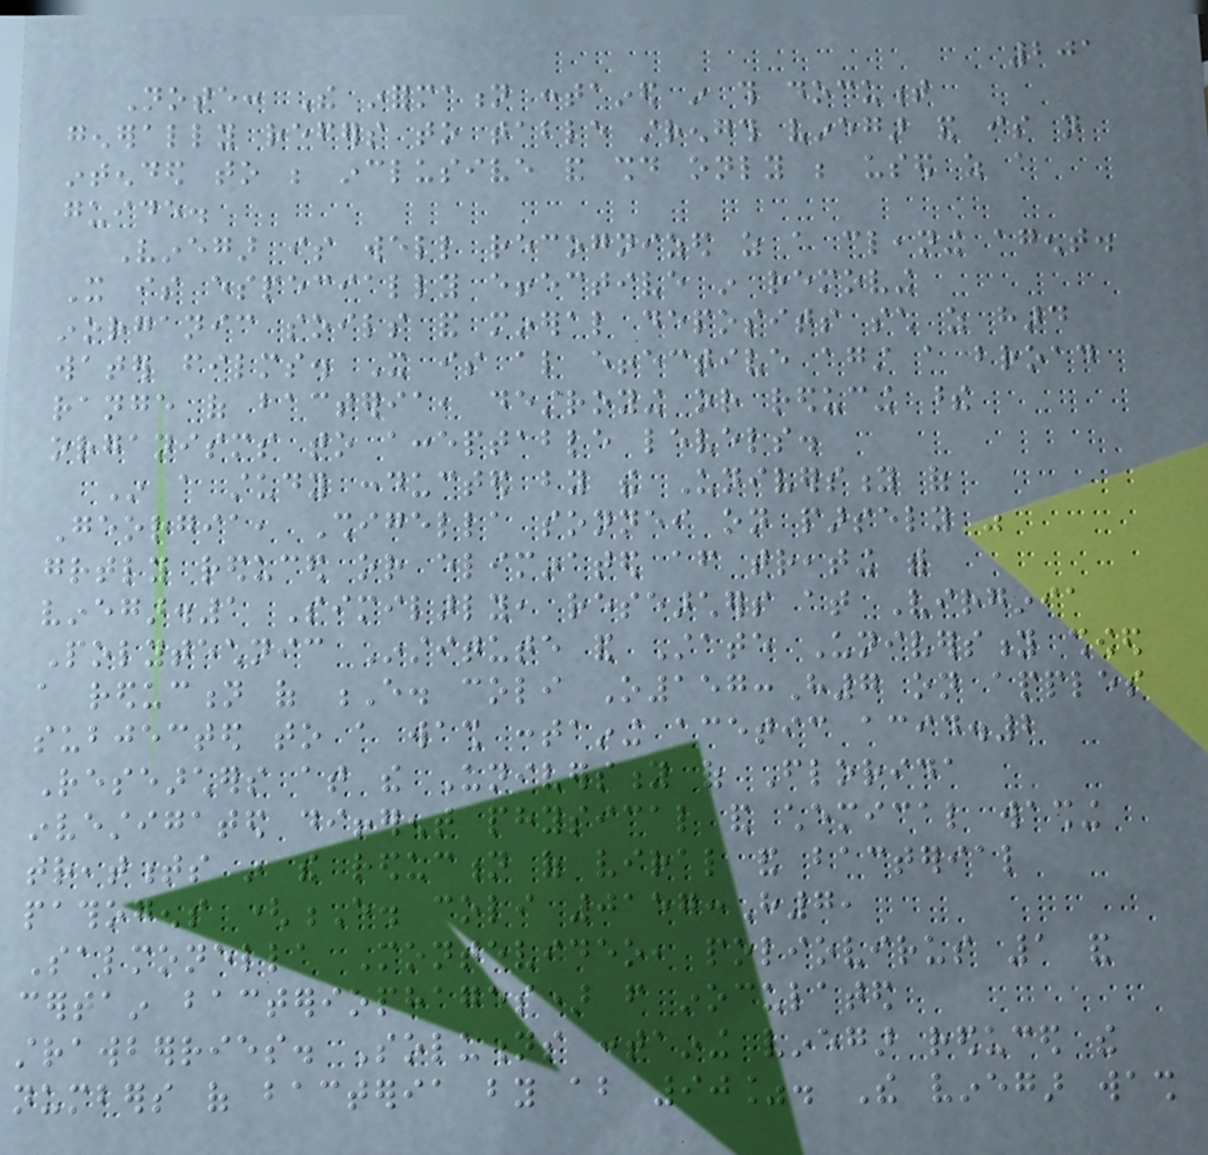201
Note: The information contained in this document
generally refers to table strength vinegar and is not
intended to be inclusive and should only be used as a
guide.
Vinegar is well recognized as a cleaning agent.
It is especially effective in removing
inorganic soils and mineral deposits such as hard
water films. It is also effective against a broad
range of bacteria, destroying or reducing these
organisms to acceptable levels.
In a study conducted by the University of
Georgia, Shigella sonnei on parsely was
greatly reduced or eliminated after treating with
vinegar.1 Similarly, researchers at Virginia
Polytechnic Institute and State University showed
a reduction of E. coli O157:H7 on apples
subjected to a wash containing acetic acid.2
Researchers at the University of Florida
investigated different physical and chemical washing
treatments in the reduction of viral and bacterial
pathogens (E. coli 0157:H7,
Salmonella Montevideo, poliovirus 1 and
certain bacteriophages) from inoculated
strawberries. Solutions containing vinegar reduced the
numbers of bacteria by about 90%. The vinegar wash
